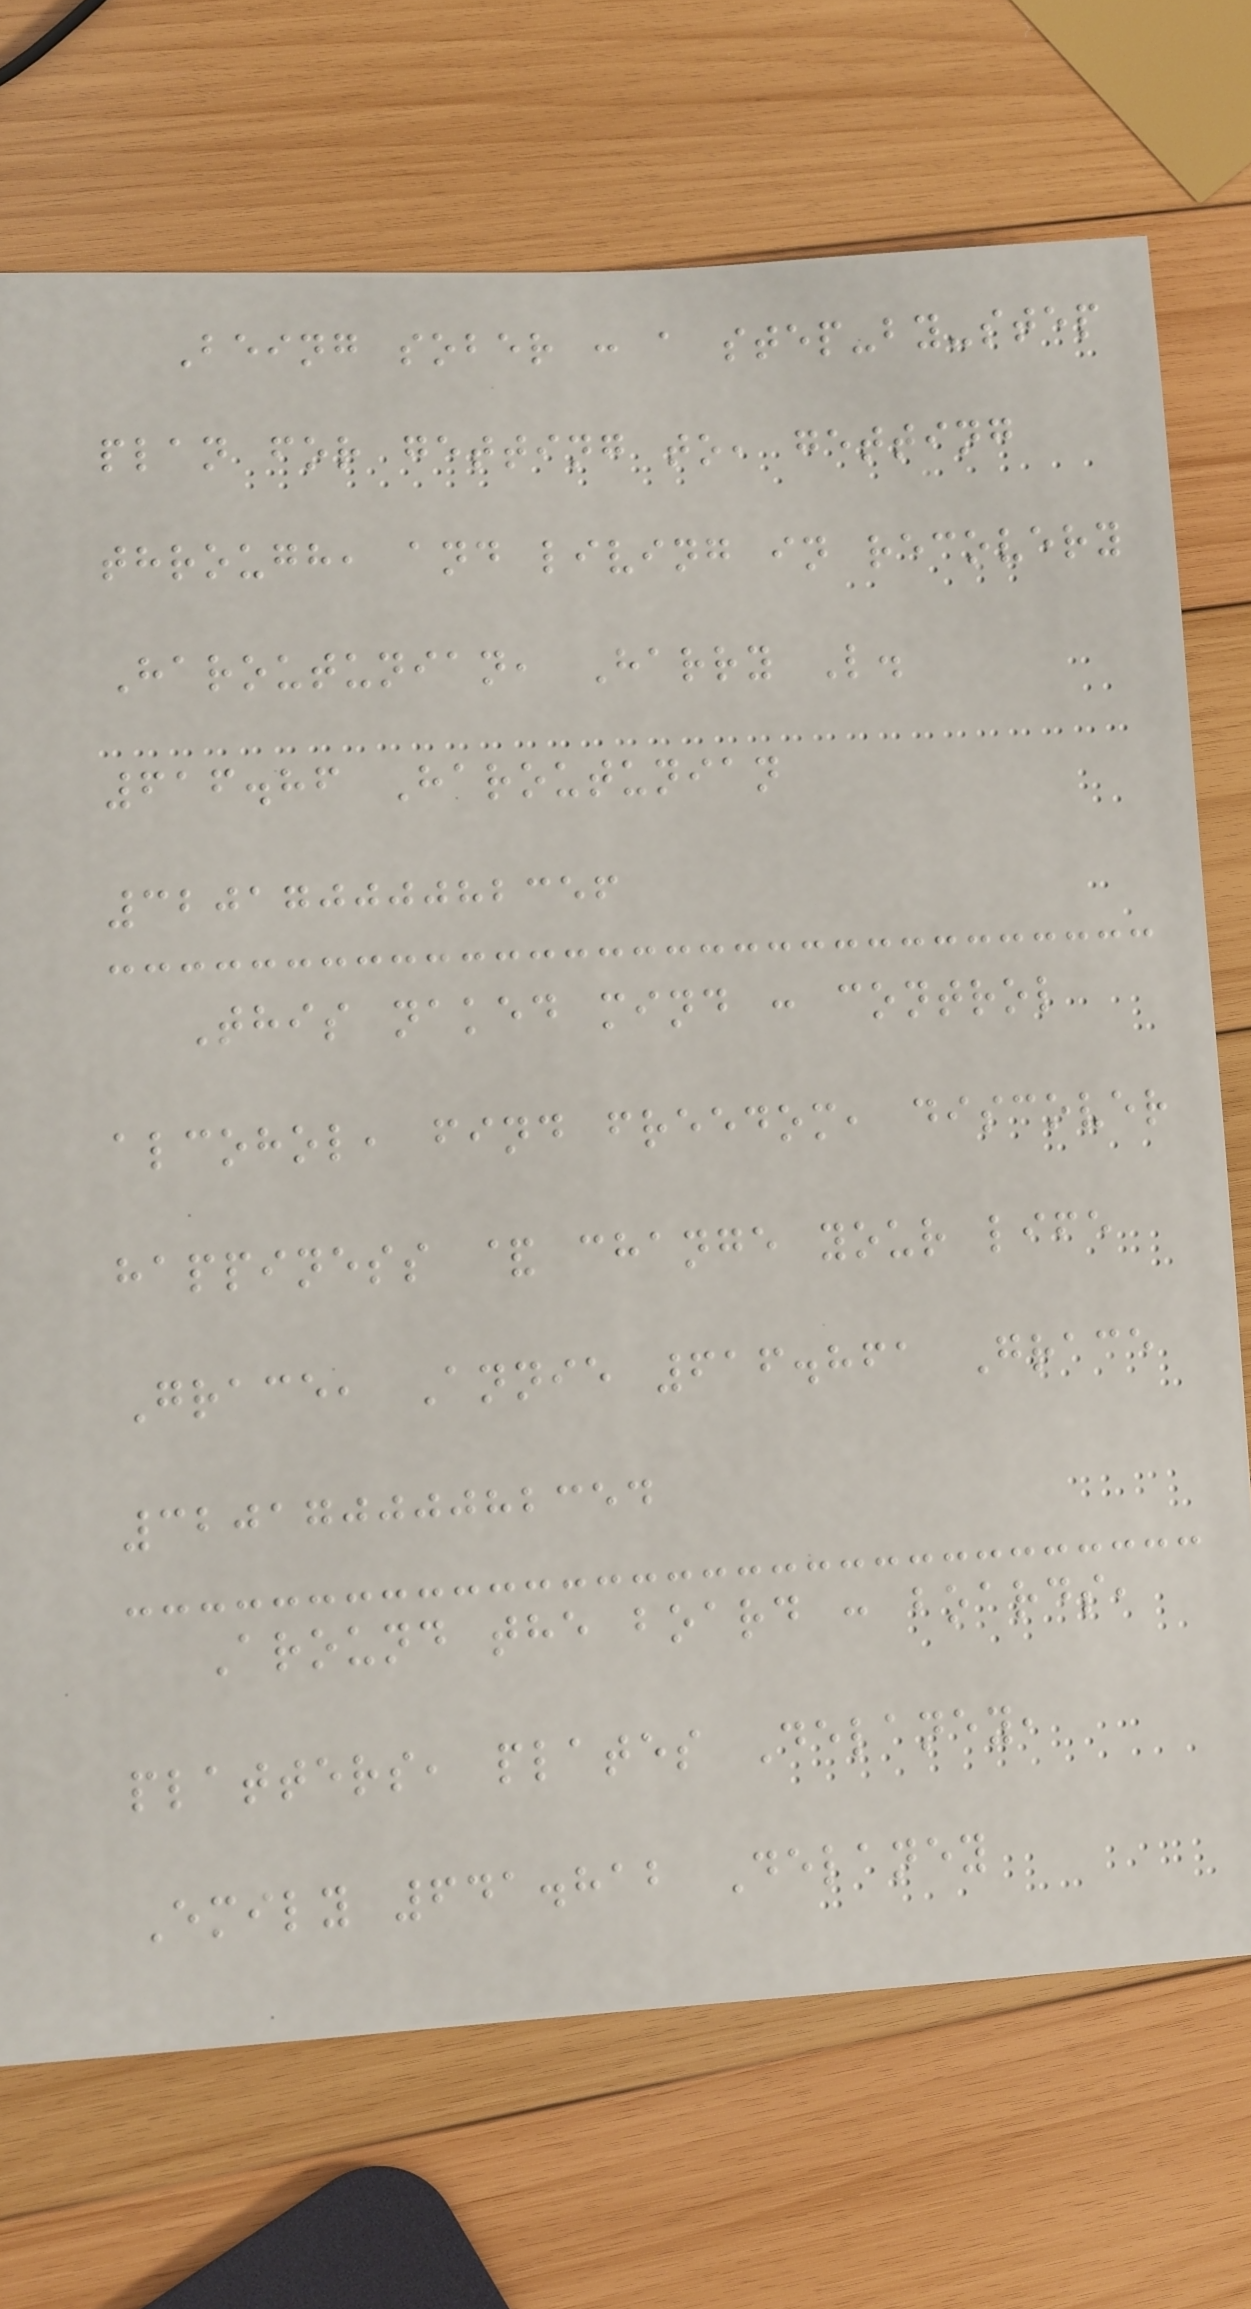Being sober : a step-by-step
plan for getting to, getting
through, and living in recovery
Haroutunian, Harry L.
616.86 Haroutunian
32017000082356
This naked mind : control
alcohol, find freedom, discover
happiness & change your life
Grace, Annie 616.861 Grace
32017000082354
Around the board : boards,
platters, plates Delaney,
Emily 641.812 Delaney
